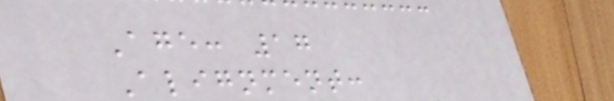Age: 17
Alignment:
